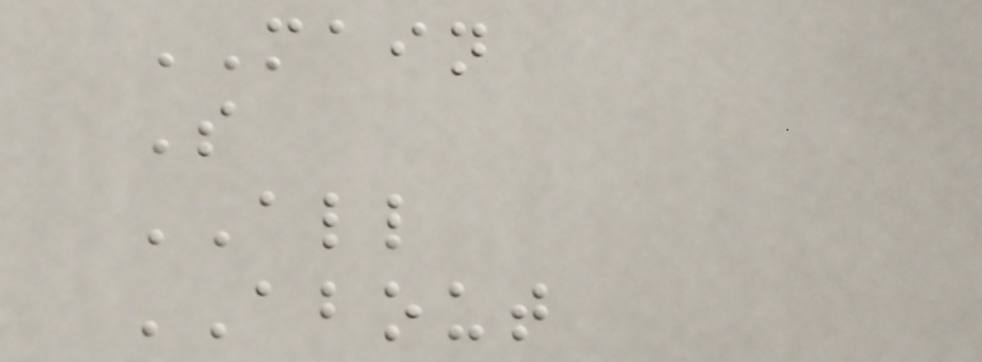MAIN
S
ALL
ABOUT
